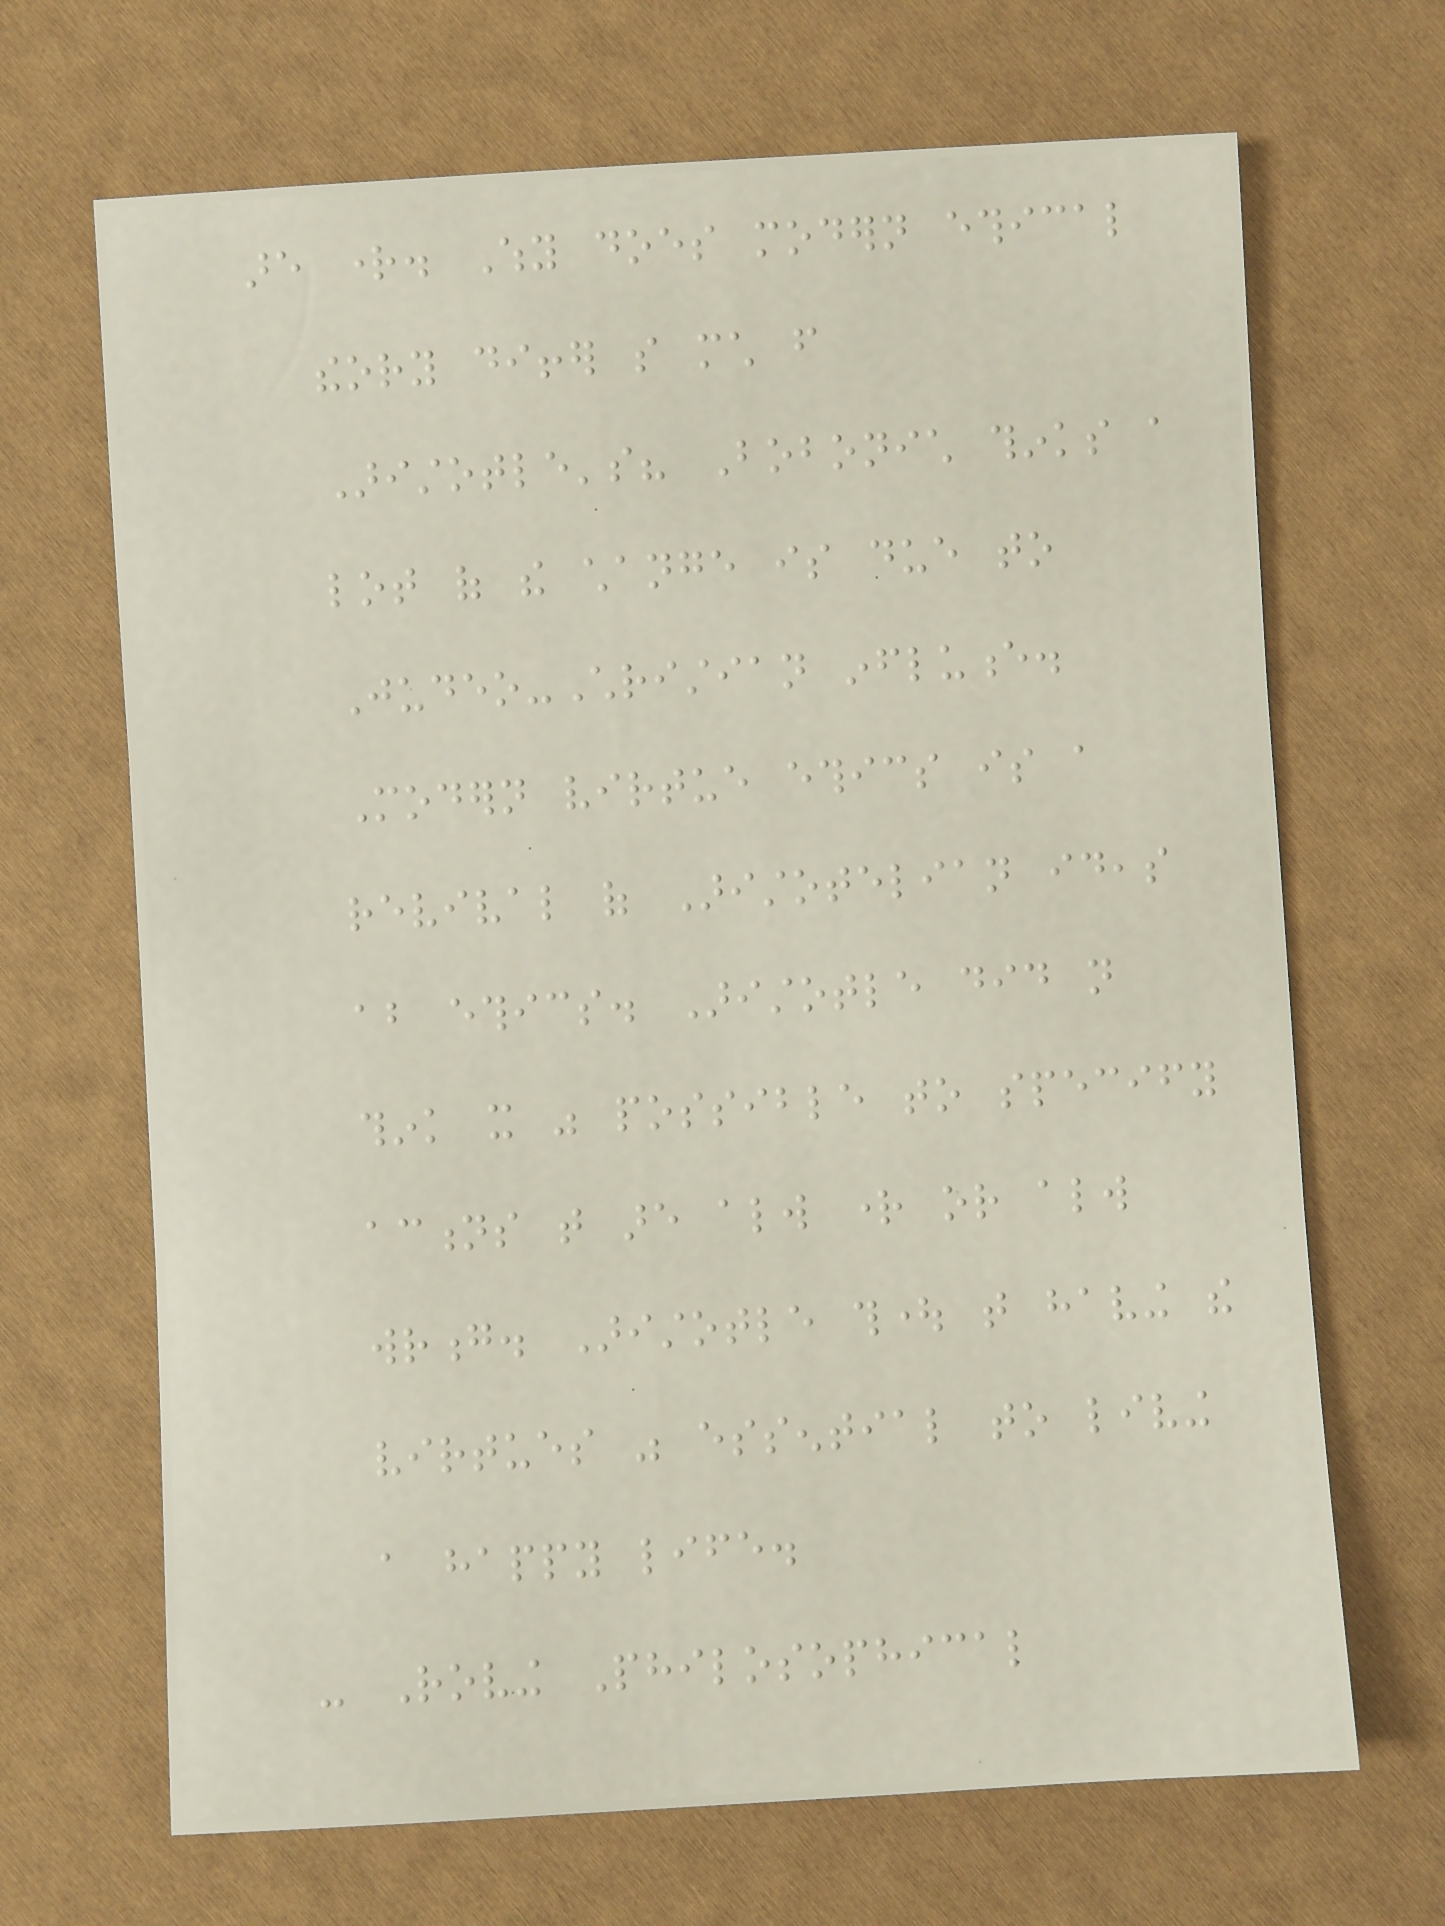are right. Why does modern ethical
theory differ so much from
Aristotle's? Bobonich thinks a
lot of the change is due to
Judeo-Christian influence.
Modern virtue ethics is a
revival of Aristotelian ideas
about ethics. Aristotle did not
think it was possible to specify
actions that are always right or always
wrong. Aristotle thought that having the
virtues was essential to living
a happy life.
- Roving Philosophical
